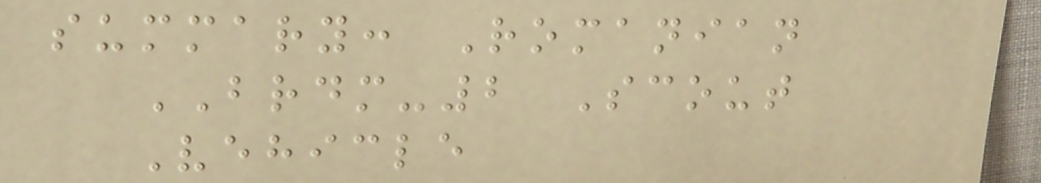summary: Romanian
BRDM-2 Scout
Vehicle
